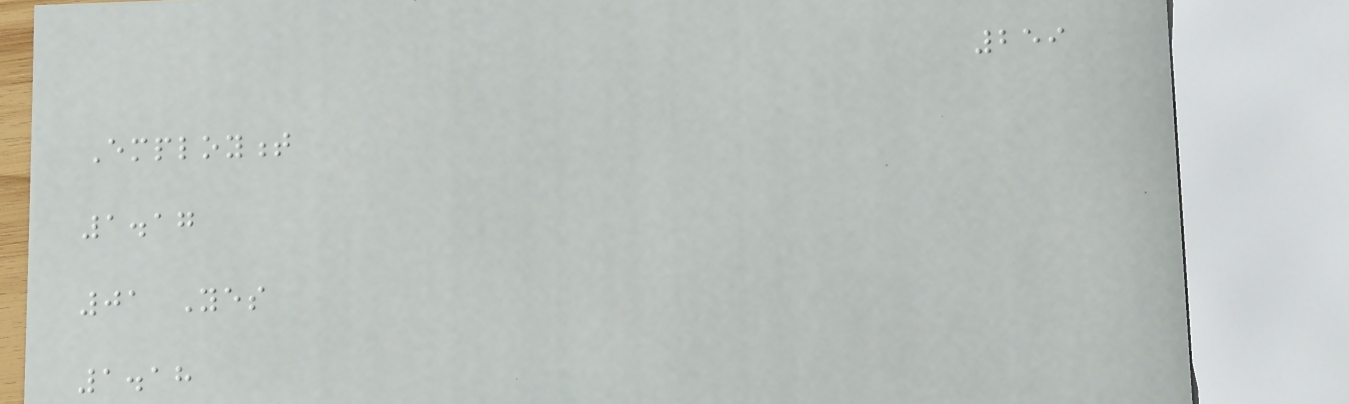259
Employment
1.17
01 Yes
1.18
